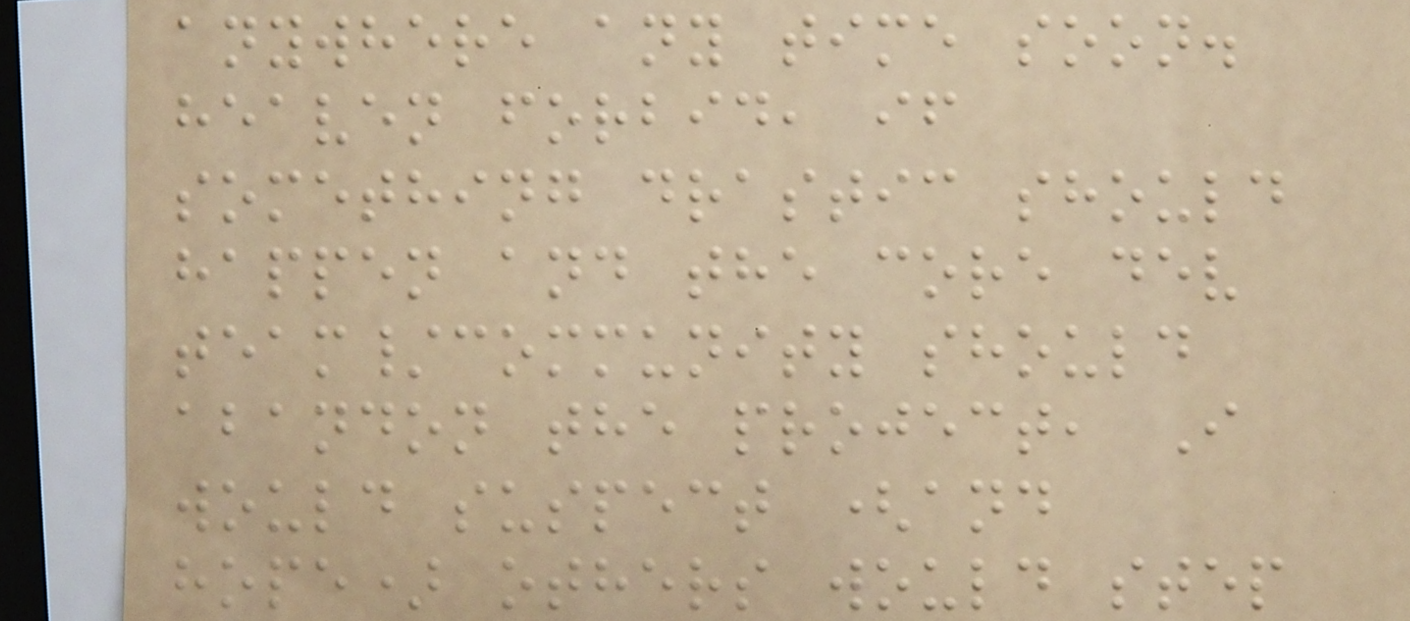anywhere any time soon.
heaven forbid, if
something drastic should
happen and the core dev
team/community should
abandon the project, I
would suspect (and
hope) others would step
